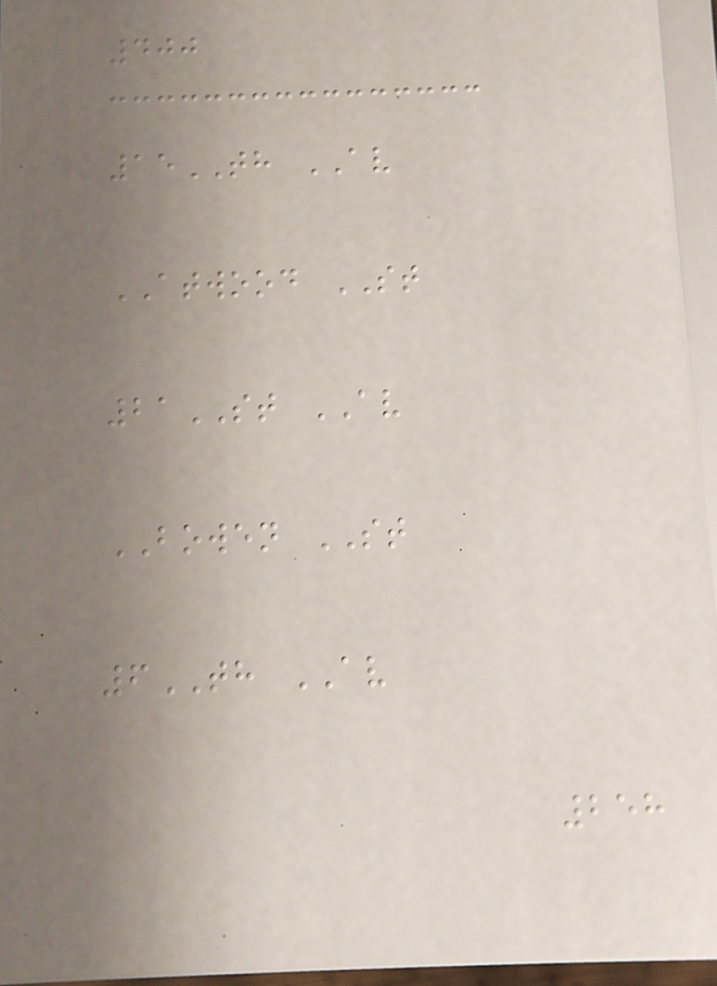400
15TH AV
ATWOOD ST
21ST AV
BOWEN ST
6TH AV
258
